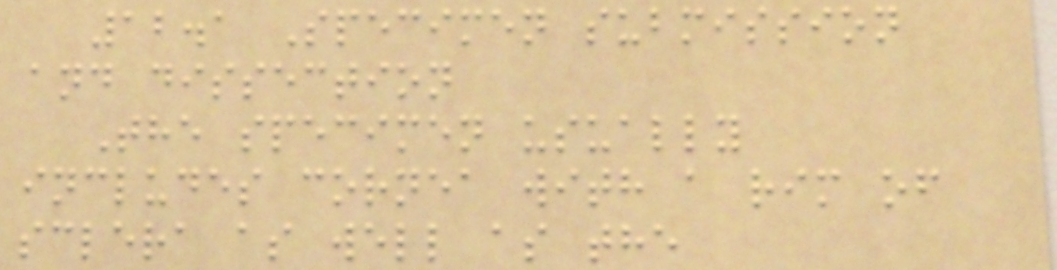12.1 Specimen submission
and dissection
The specimen usually
includes cornea with a rim of
sclera as well as the
